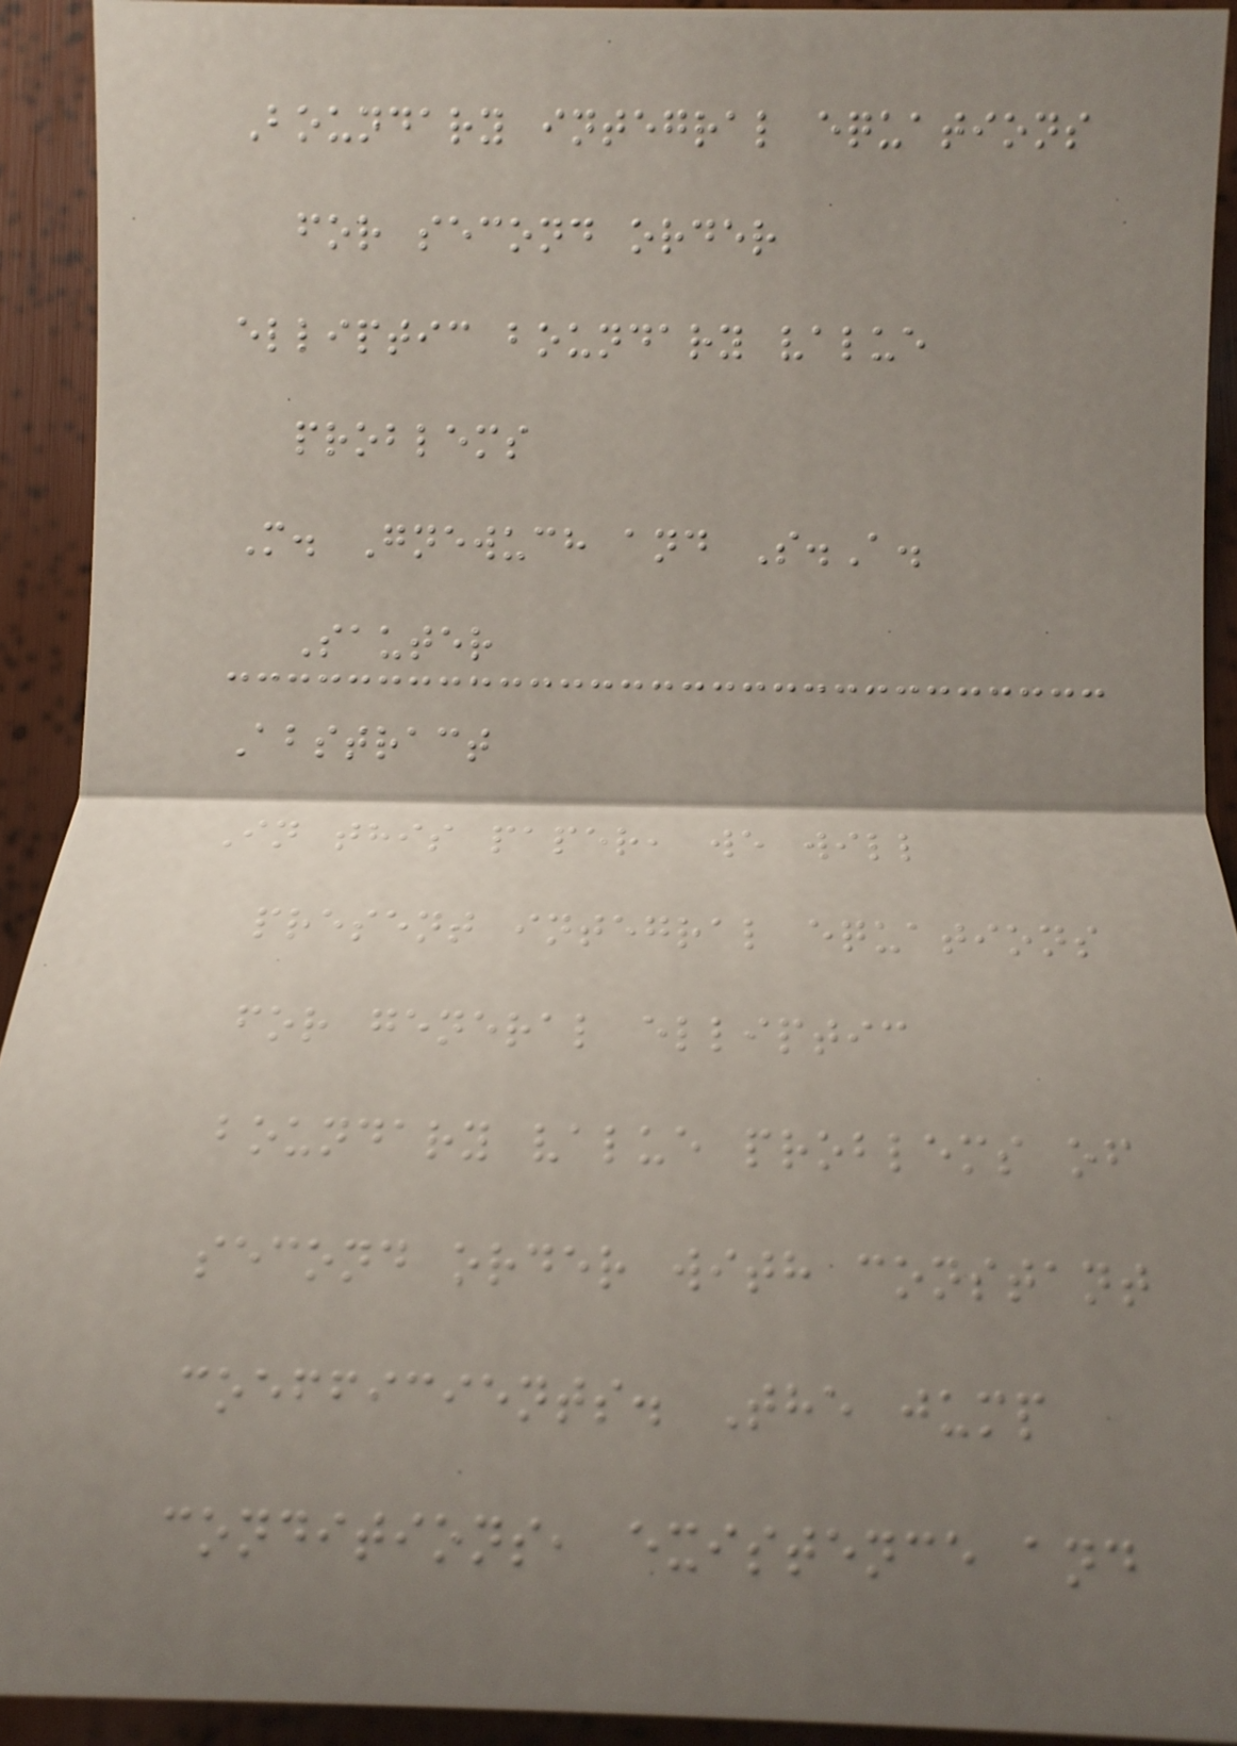Boundary integral equations
for second order
elliptic boundary value
problems
M. Gnewuch and S.A.
Sauter
Abstract
In this paper, we will
present integral equations
for general elliptic
boundary value problems of
second order with constant
coefficients. The jump
conditions, existence and
